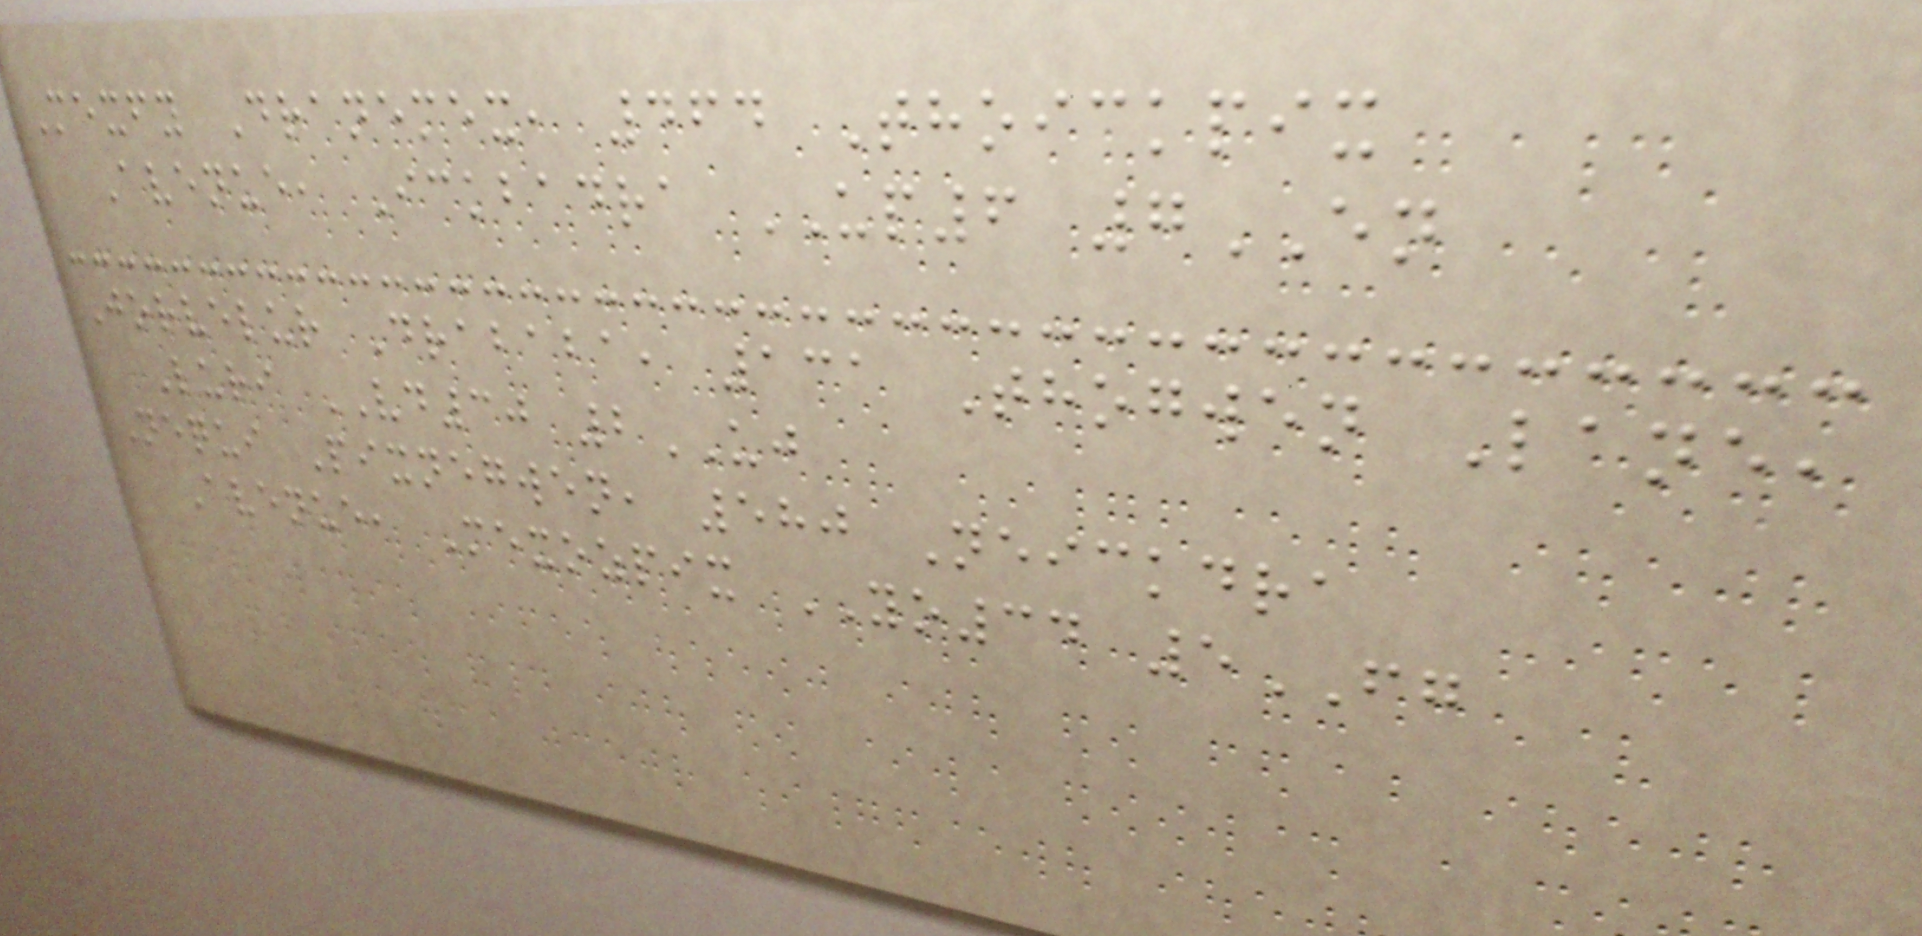Mexfy Dranemex, 464 Thoickpix
Avenue, Ickbadra UP6 7EN
Jorvelur Drababa, 131 Thogwen Lane,
Luri VD30 2UJ
Nequi Pixnegwen, 580 Neickdra
Avenue, Mexozpix YO34 5FG
